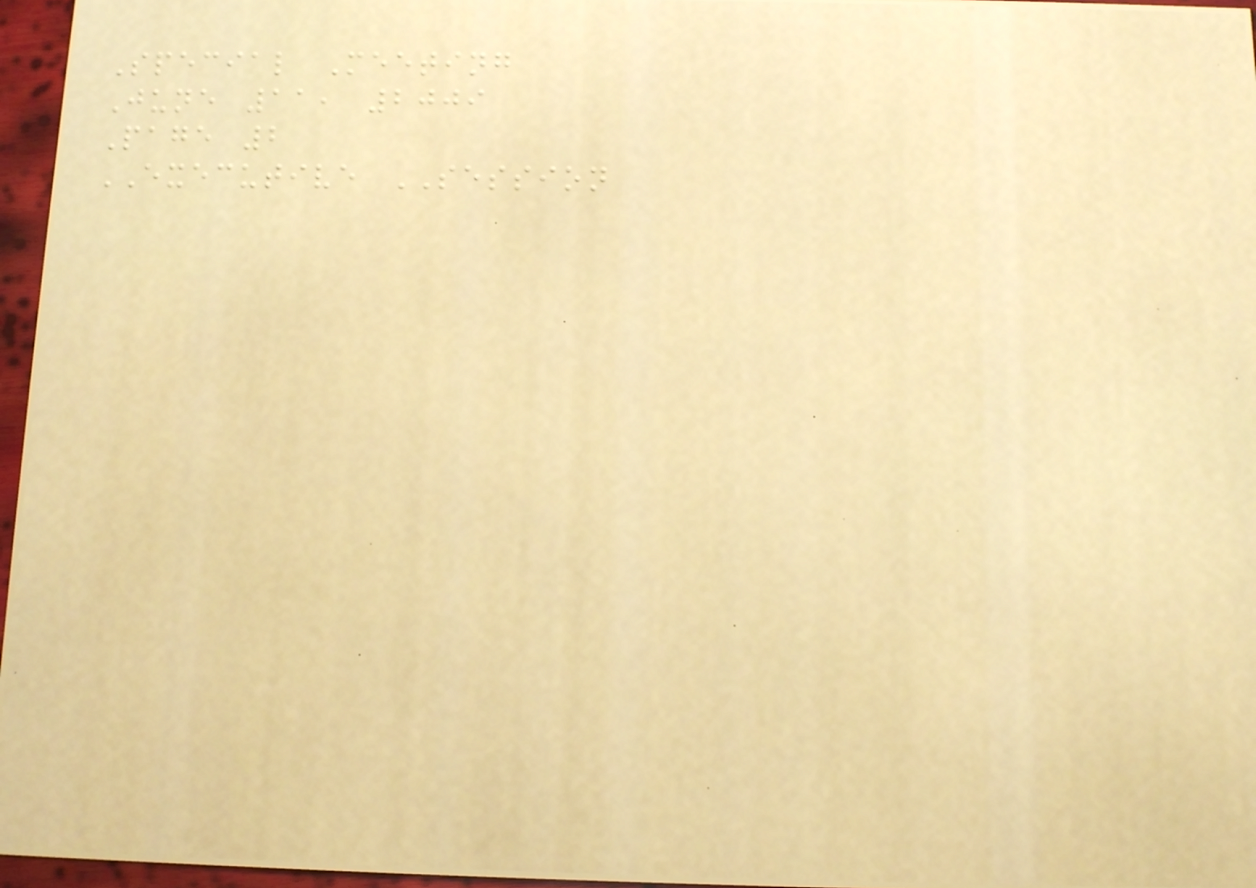Special Meeting
June 11, 2009
Page 2
EXECUTIVE SESSION
